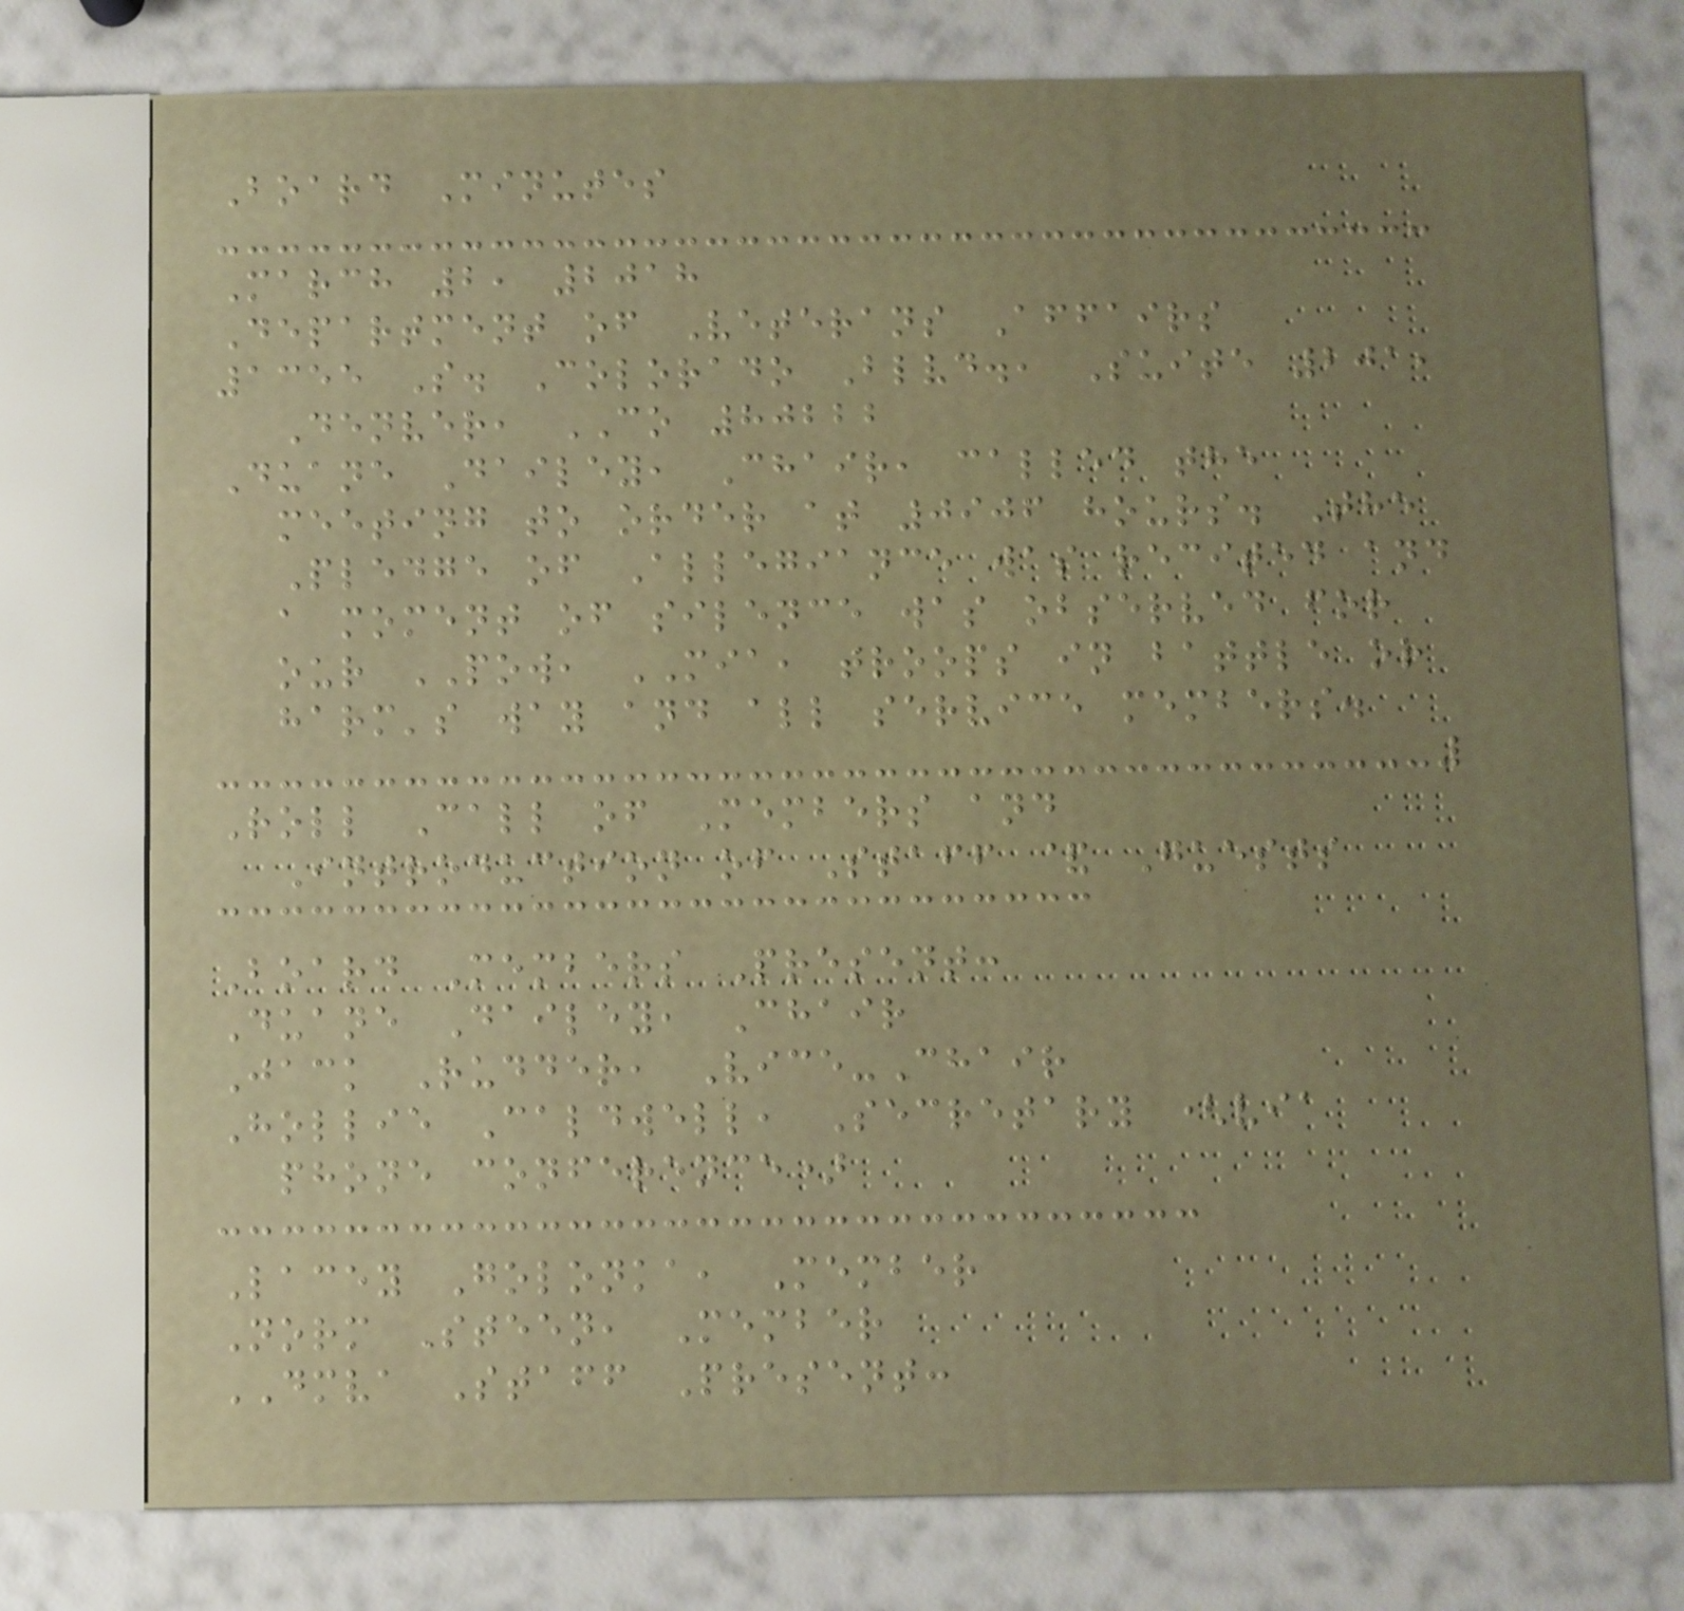Board Minutes
March 2, 2018
Department of Veterans Affairs
1355 S. Colorado Blvd., Suite 201,
Denver, CO 80222
Duane Dailey, Chair, called the
meeting to order at 0906 hours. The
Pledge of Allegiance was recited and
a moment of silence was observed for
our POW, MIA, troops in battle or
harm's way and all service members.
Roll Call of Members and
Introduction of Staff & Guests
Board Members Present:
Duane Dailey, Chair
Jack Rudder, Vice-Chair
Hollie Caldwell, Secretary (via
phone conference)
Lacey Golonka, Member
Norm Steen, Member
DMVA Staff Present:
